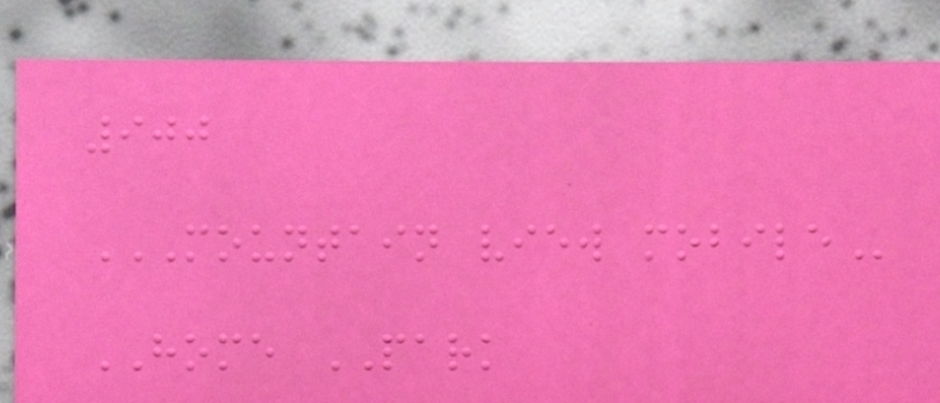900
MOUNTAIN VIEW MOBILE
HOME PARK
